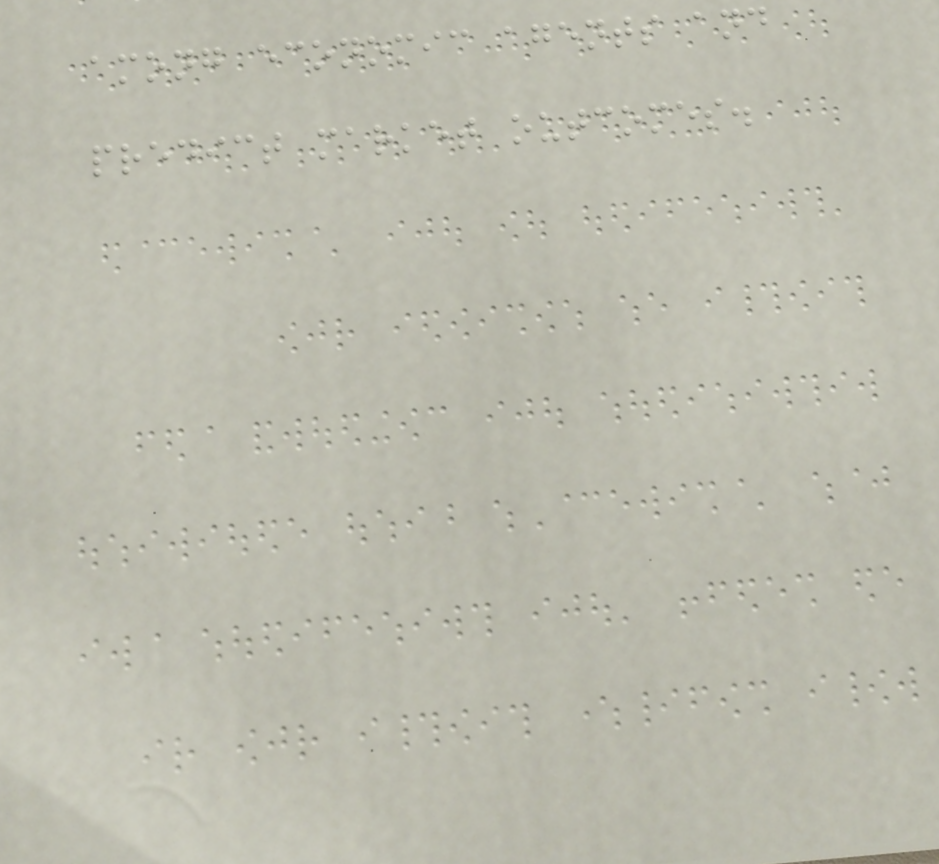among economic agents and
predict market outcomes.
